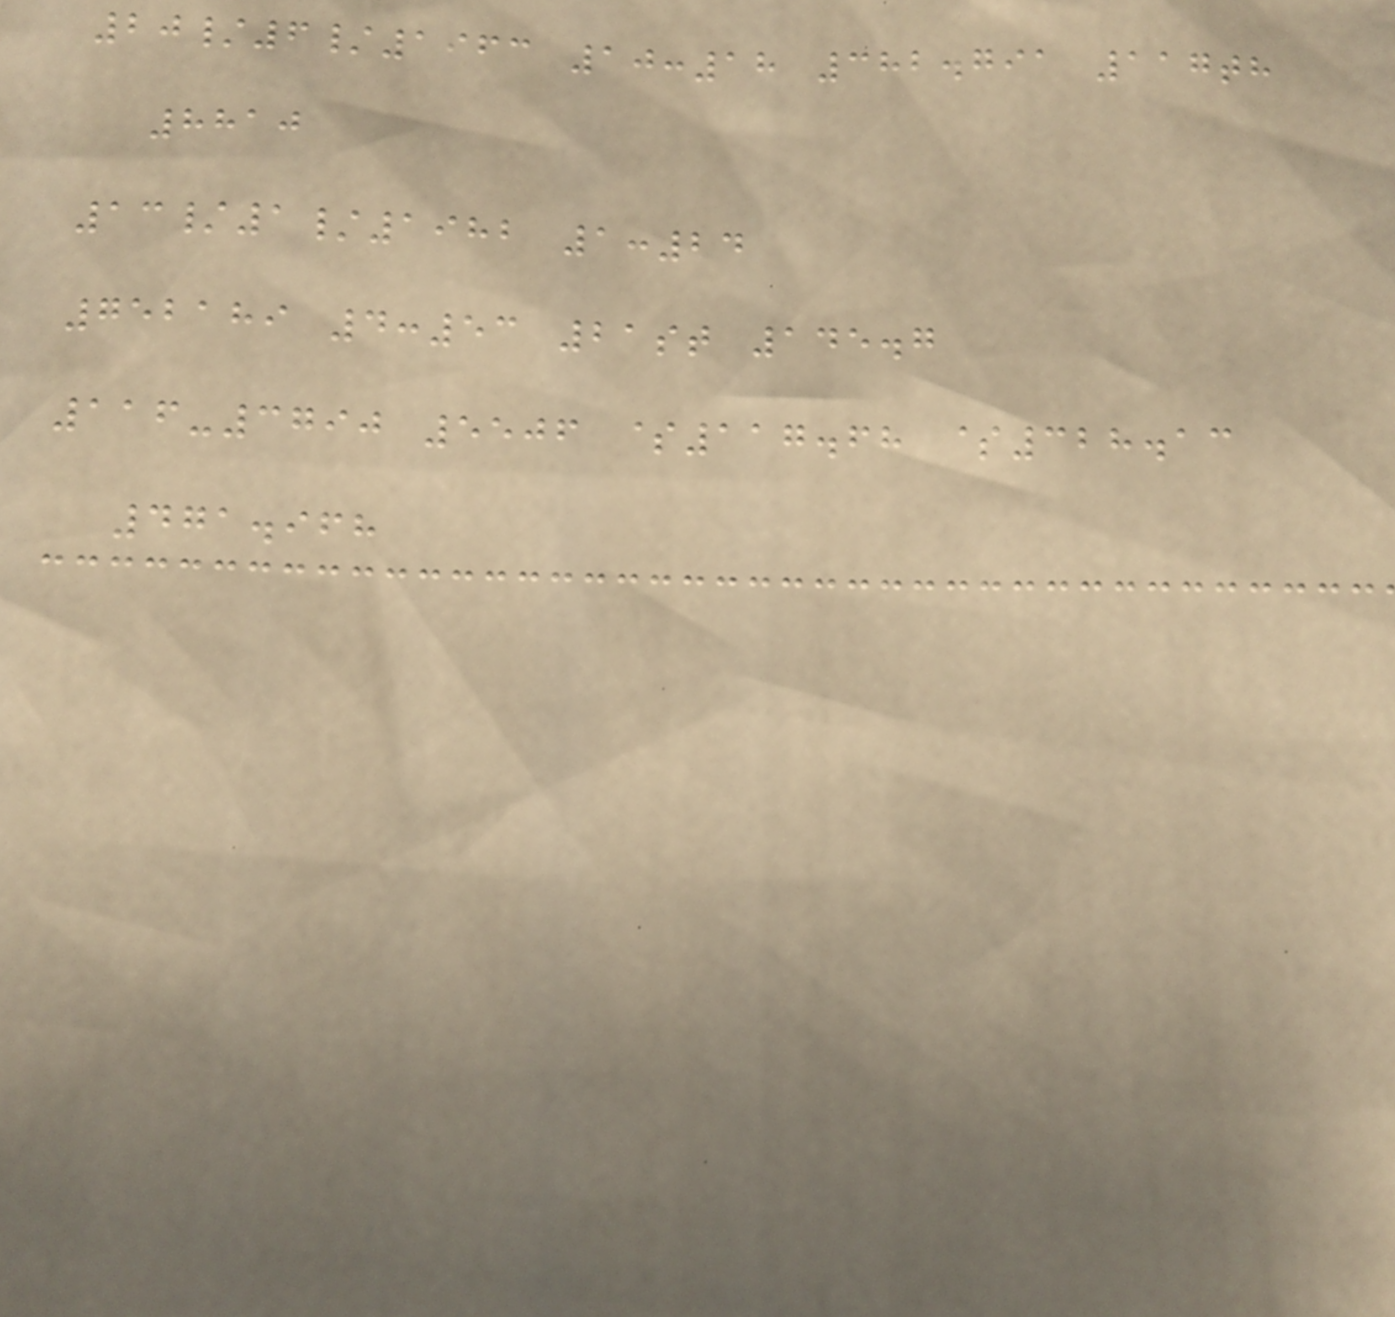20/6/1963 10:18 382.791 117th
8810
13/1/1982 1:24
752189 4:53 21st 145.7
116-3790 5506 $117.68 $328.13
471.968
